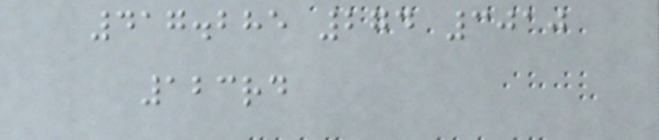417.285 274 3010
123rd
